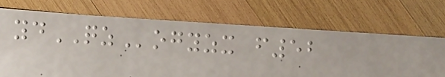ydQZogyzx f52
